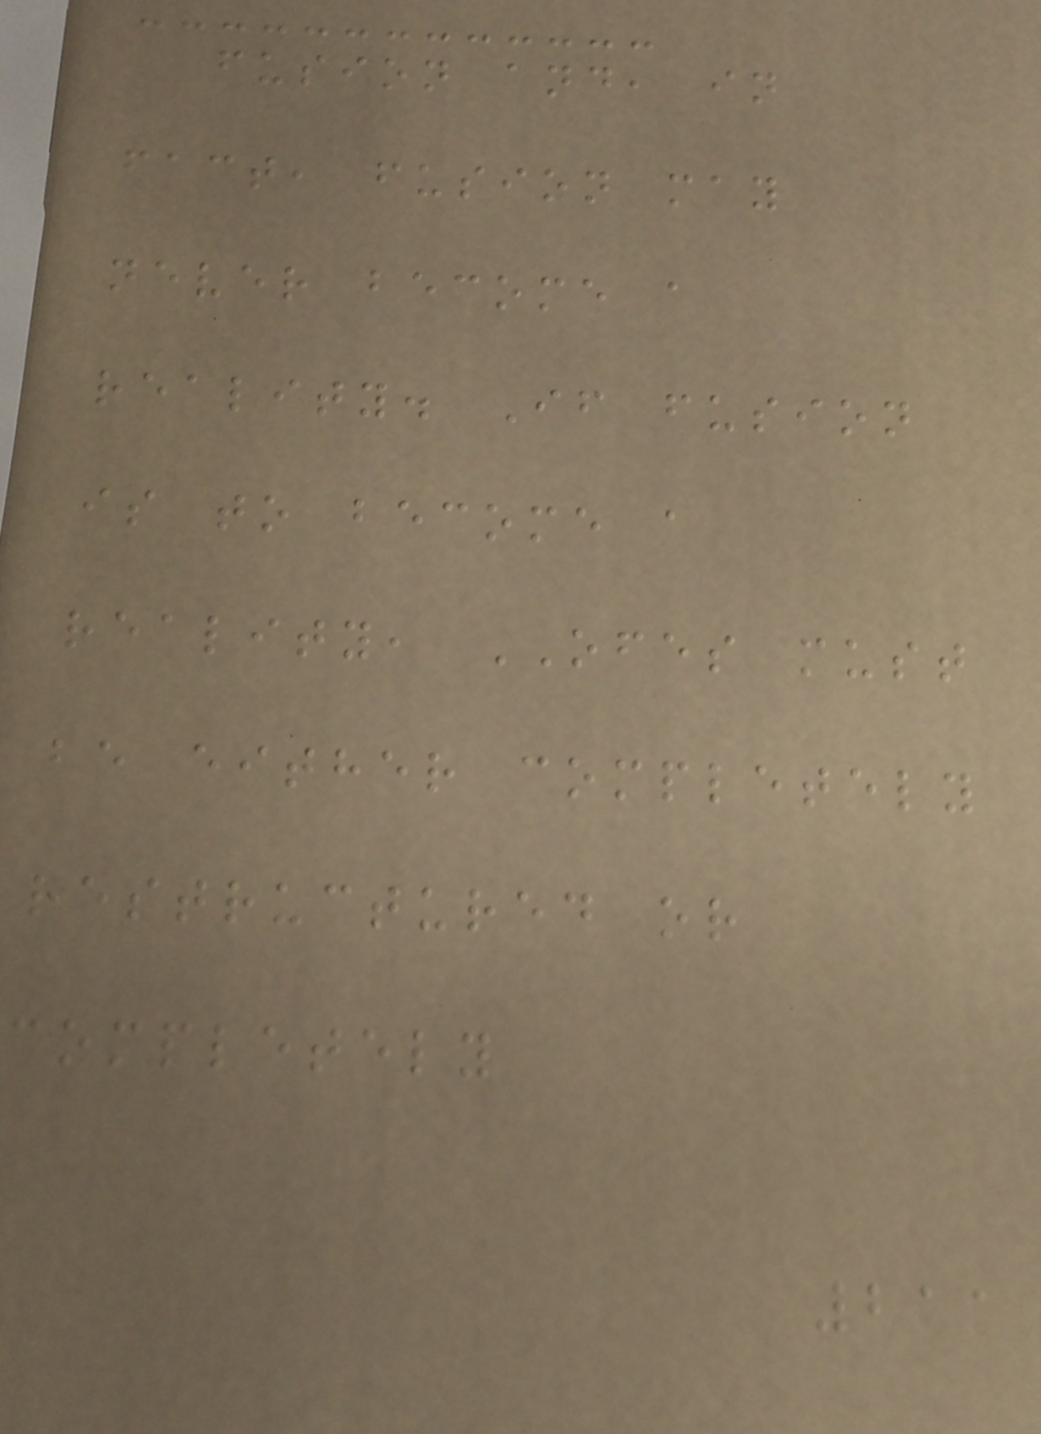fusion and, in
fact, fusion may
never become a
reality. If fusion
is to become a
reality, OFES must
be either completely
restructured or
completely
211
